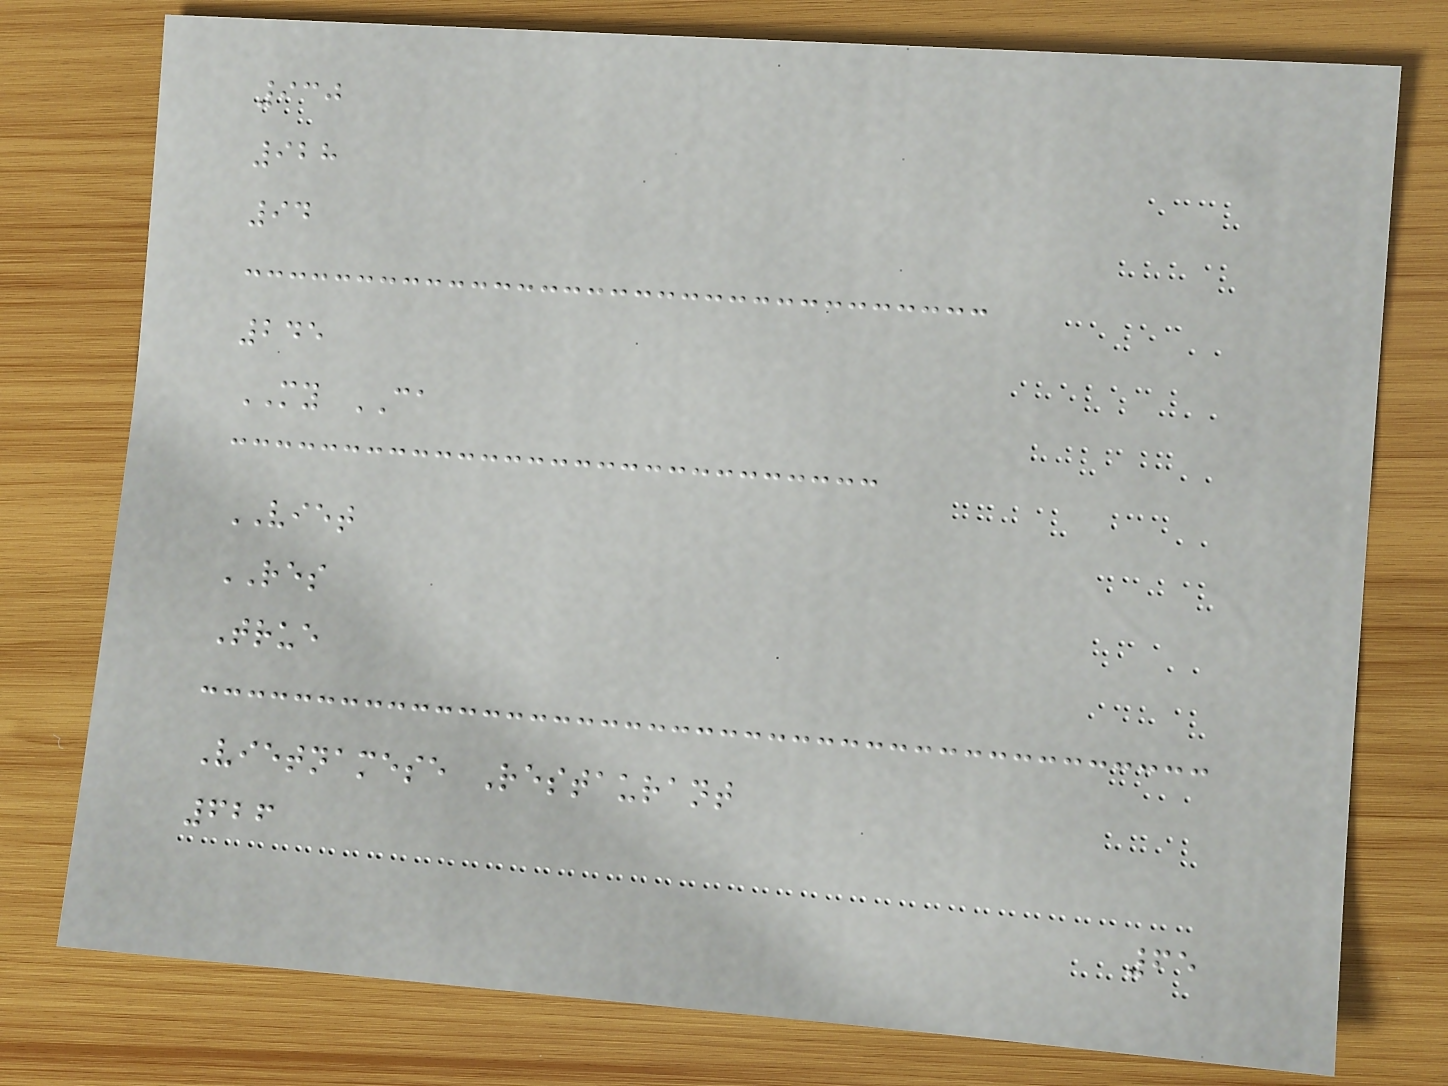930
928
94
245
MY CA
VIET
RES
True
Vietnamese Restaurant
626
65
